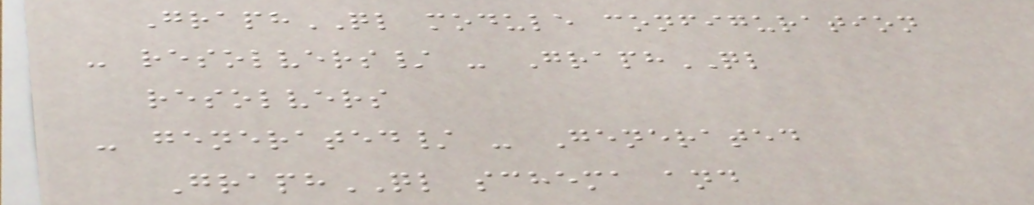GraphQL module configuration
- resolvers/ - GraphQL
resolvers
- generated/ - Generated
GraphQL schema and
